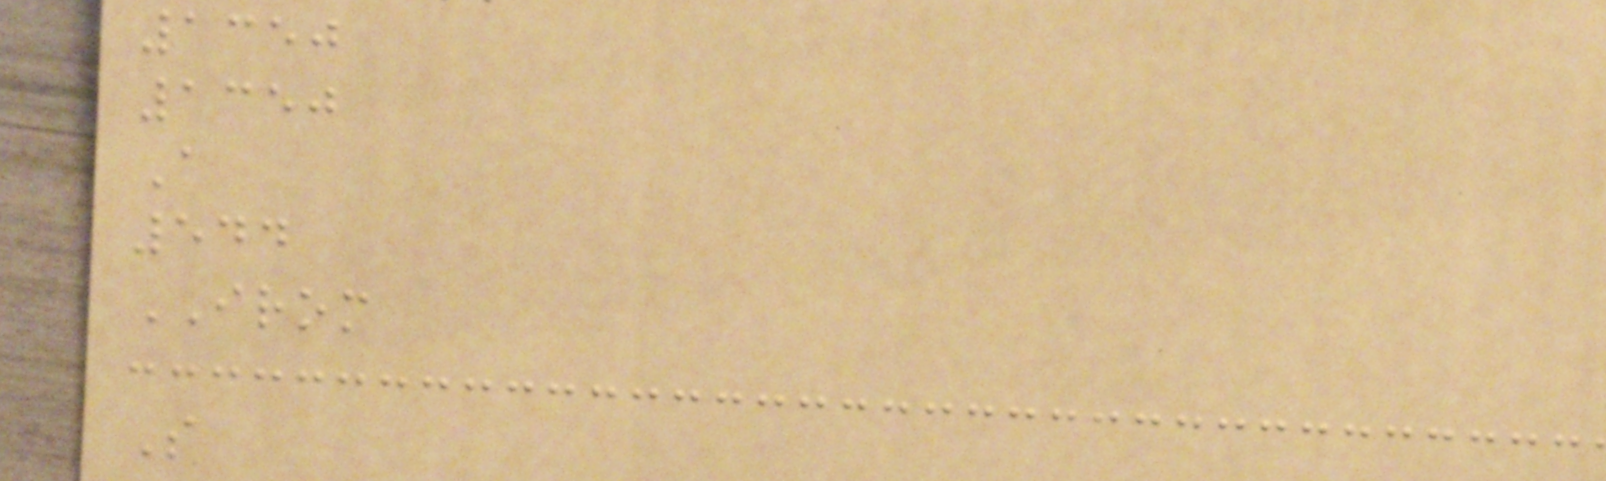1350
1350
A
544
IROM
S
